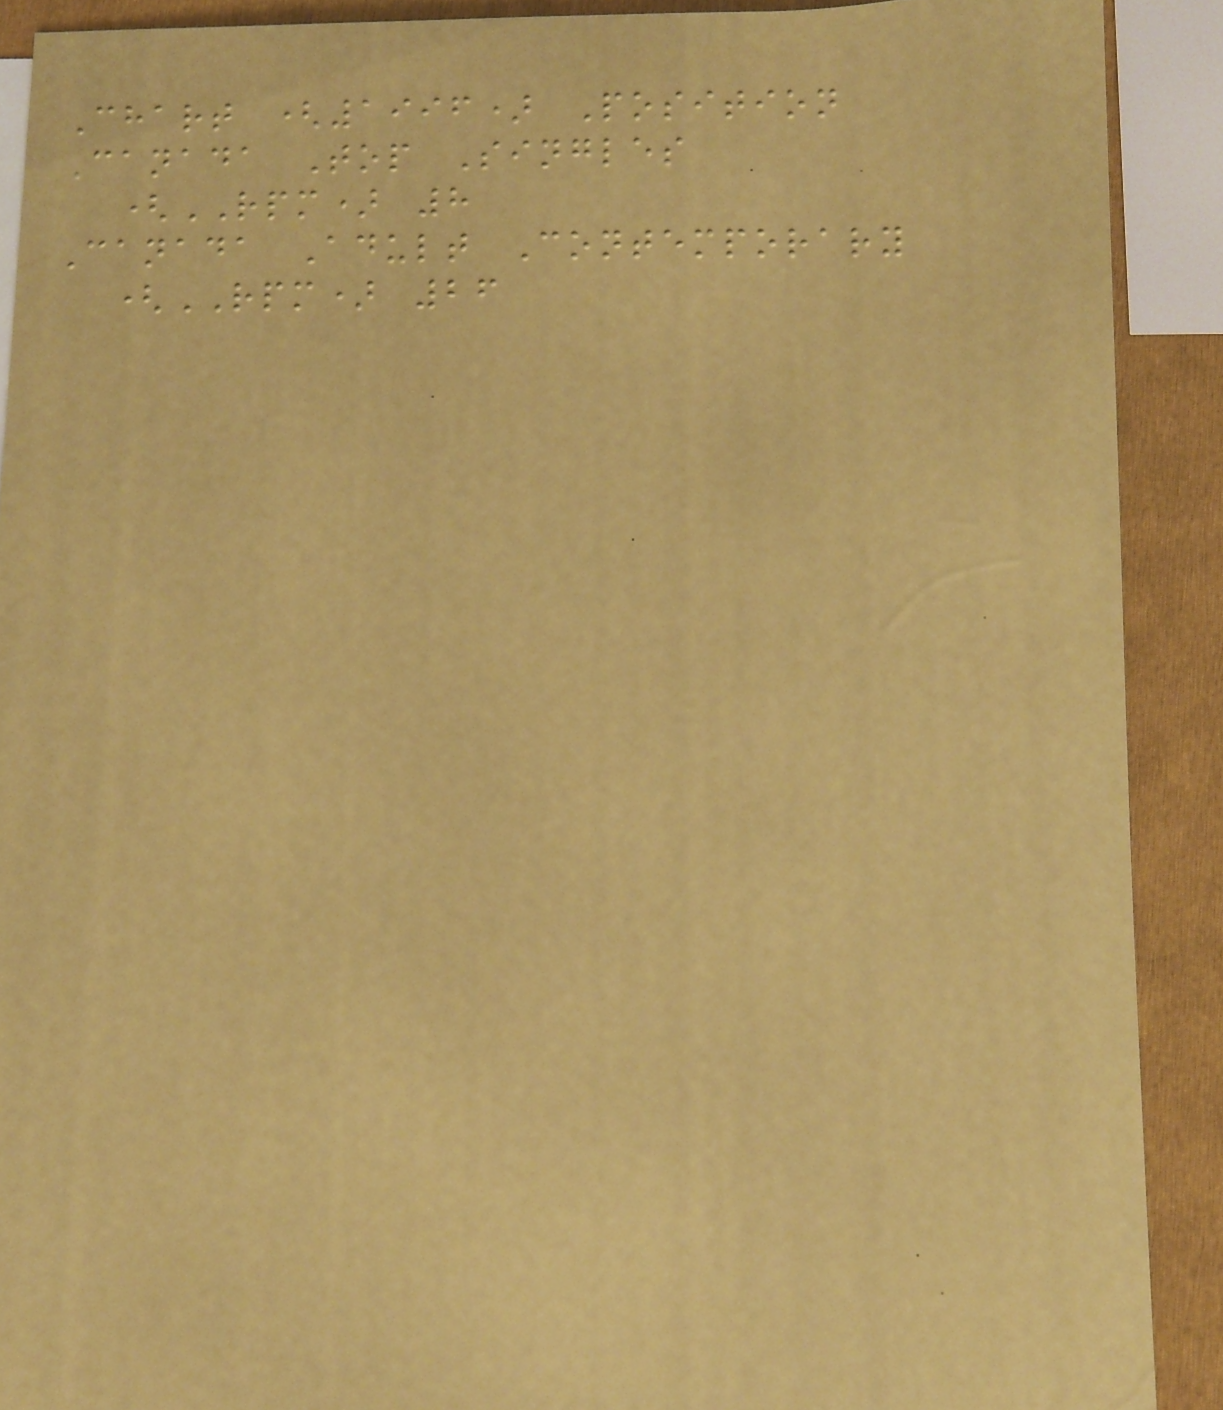Chart (1996) Position
Canada Top Singles
(RPM) 8
Canada Adult Contemporary
(RPM) 26
